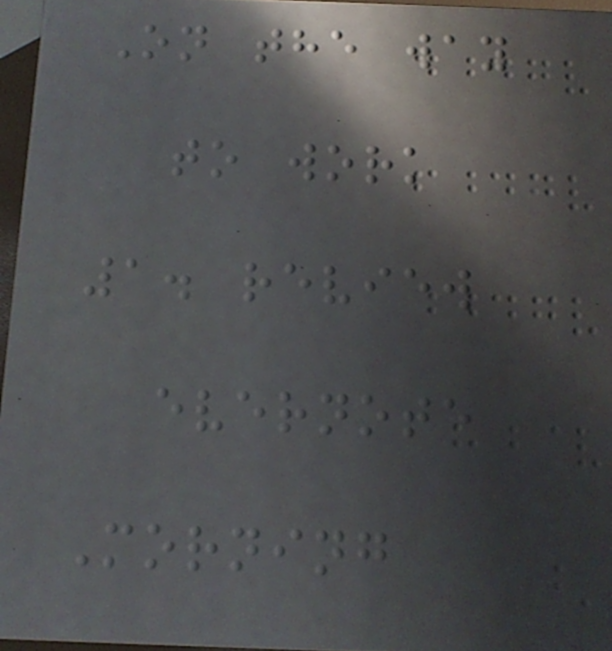On the way
to work
1. review
evernote
Morning
